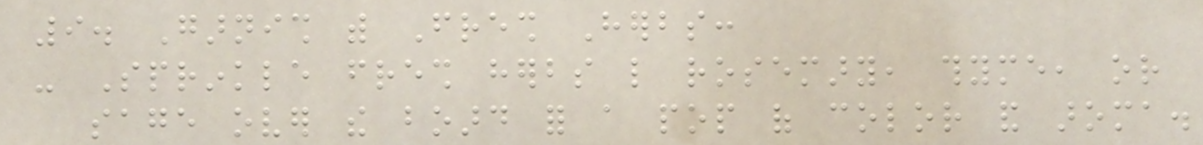9. Garnish with Fresh Herbs:
- Sprinkle fresh herbs like rosemary, thyme, or
sage over the board for a pop of color and aroma.
